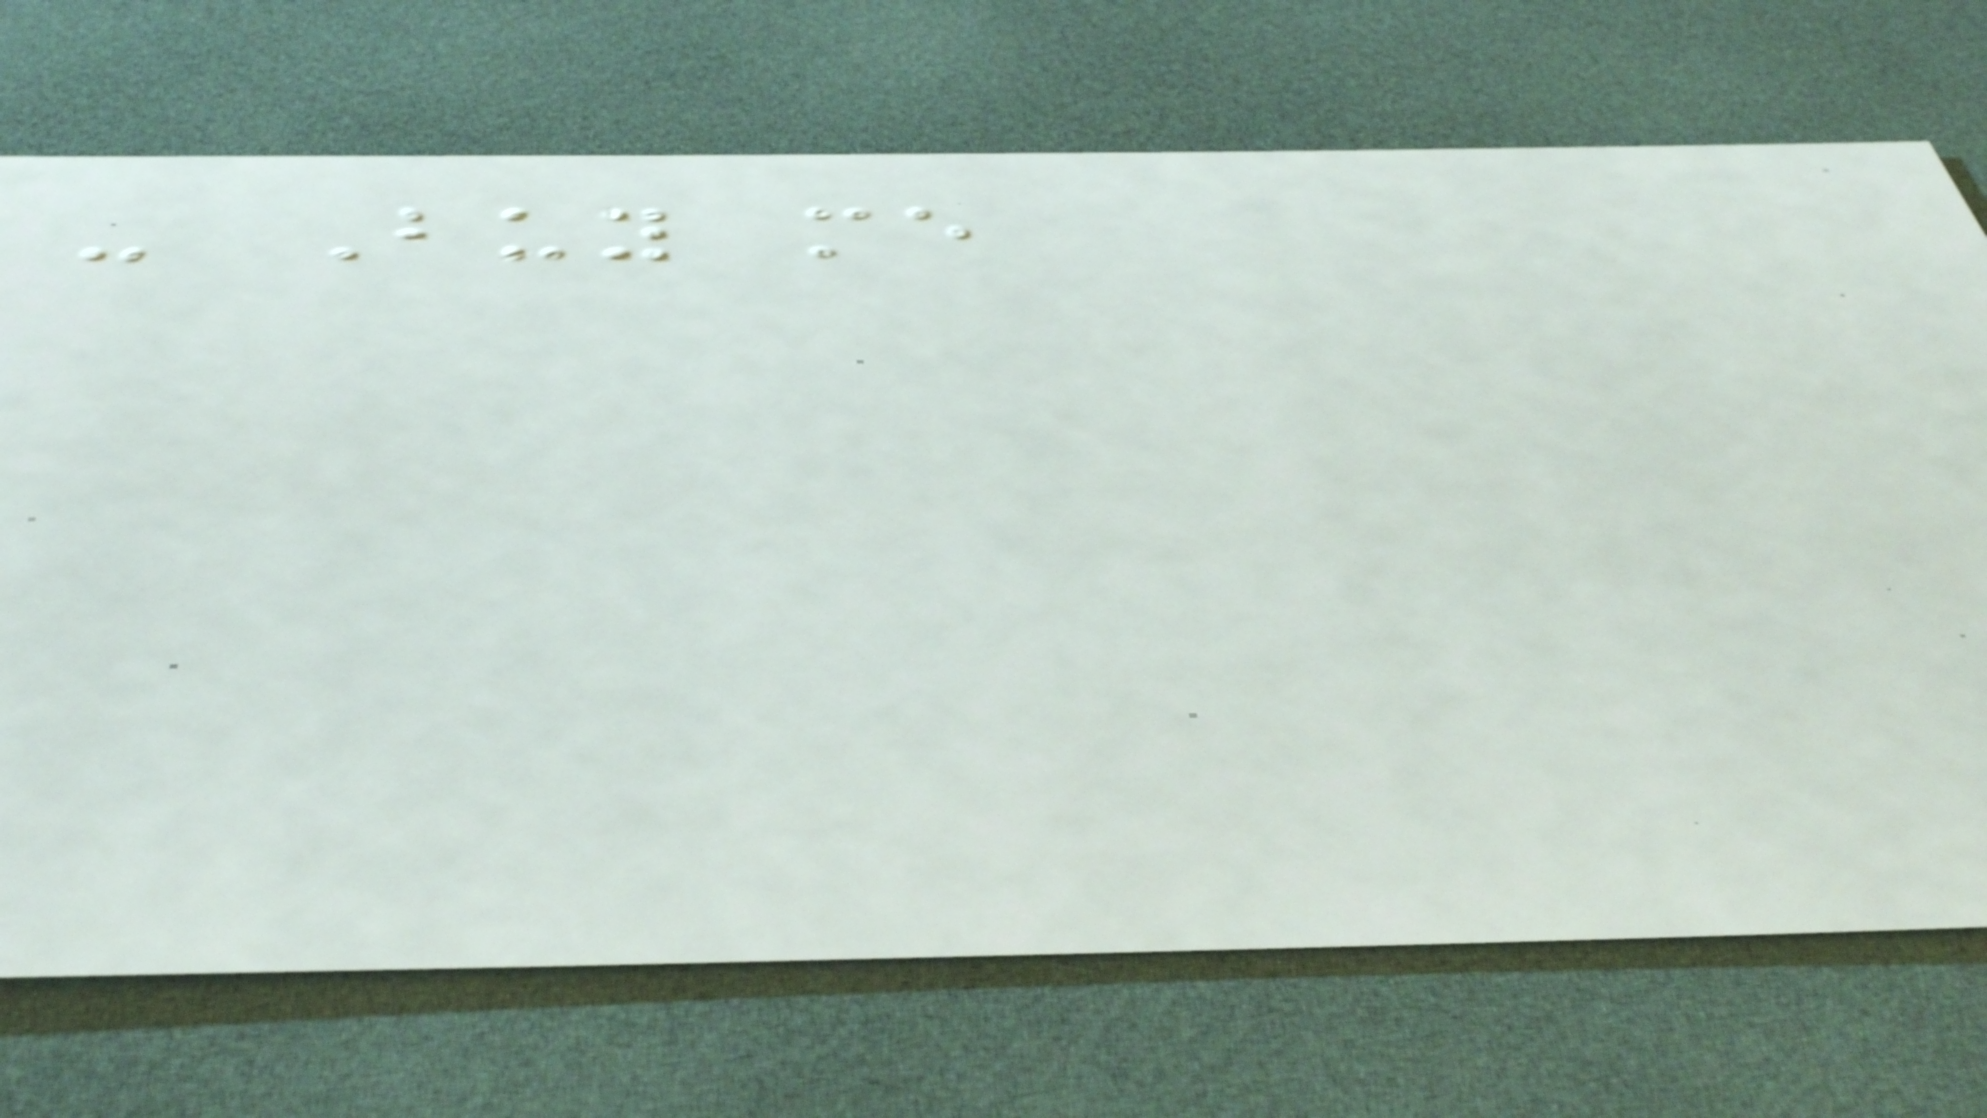- Buy me
